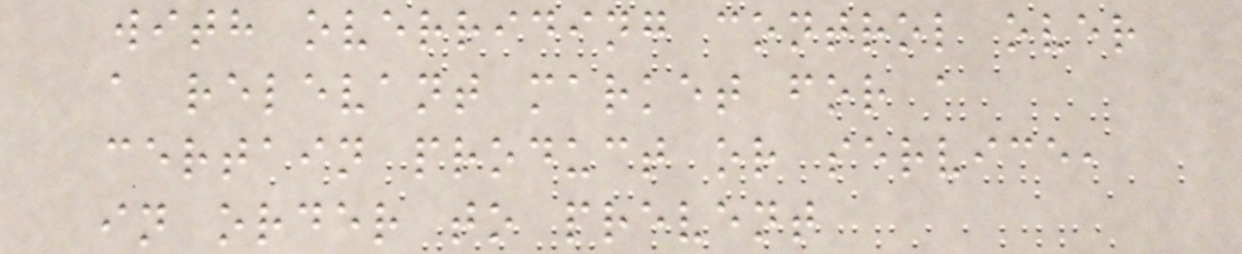with overriding control over
a relevant market for a
certain product or service,
in order to prevent
